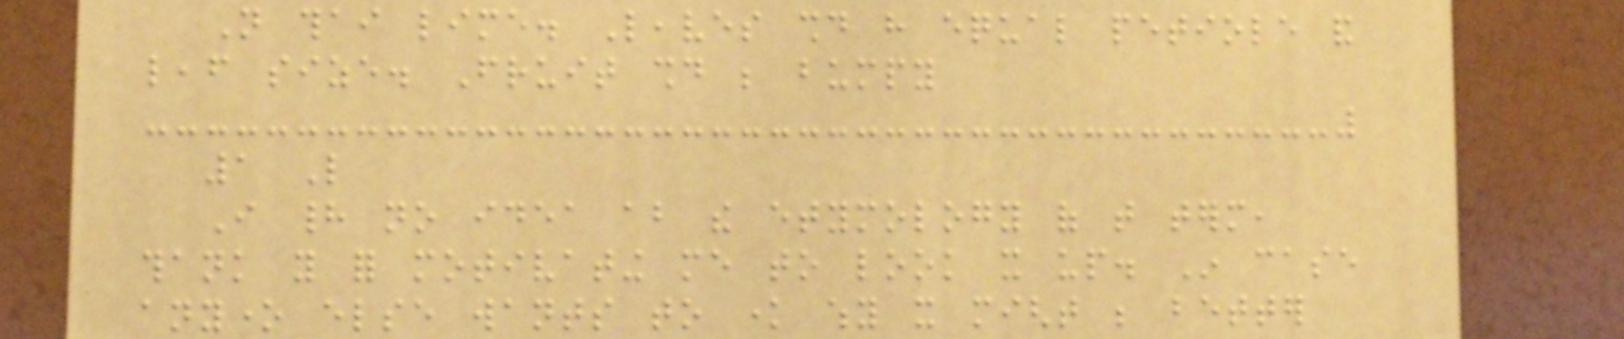Not thai lime. Leaves should have equal petiole and
leaf size. Fruit should be bumpy
1 Like
I had no idea about the etymology of that term,
thank you for motivating me to look it up. In case
anyone else wants to know why it might be better
